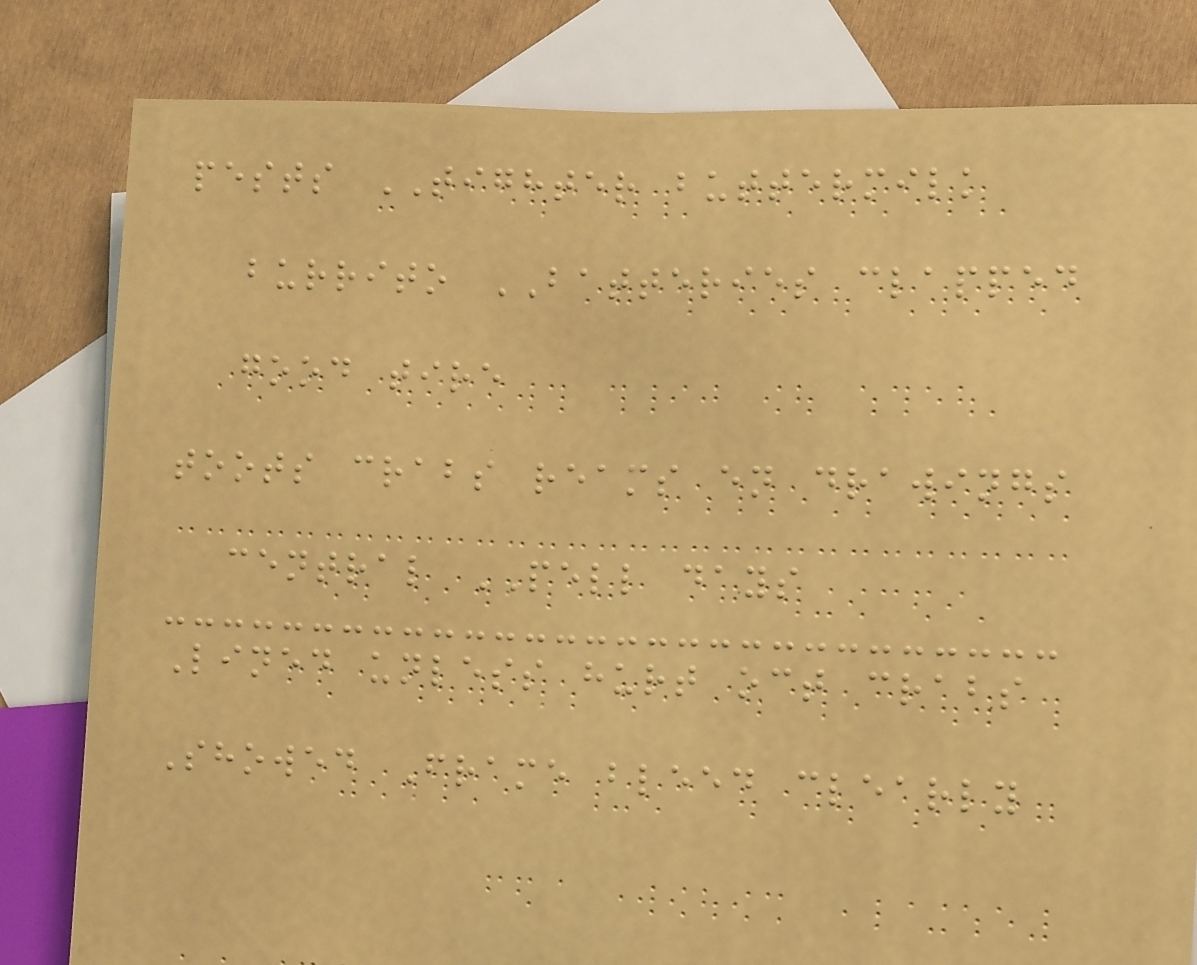pests TIGHTER buttermilk
burrito BATTERIES clapped
good tire
toots crabs reams en drawings
central PELL days
Lined unless hurt oct crabs
Showed Frame bleed clearly
